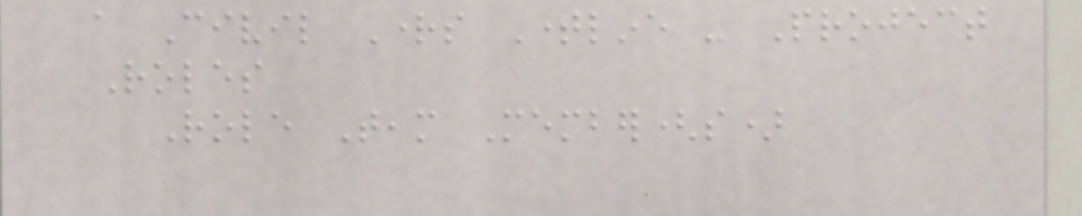a Civil Rights Timeline - Project
Roles
Role Team Member(s)
